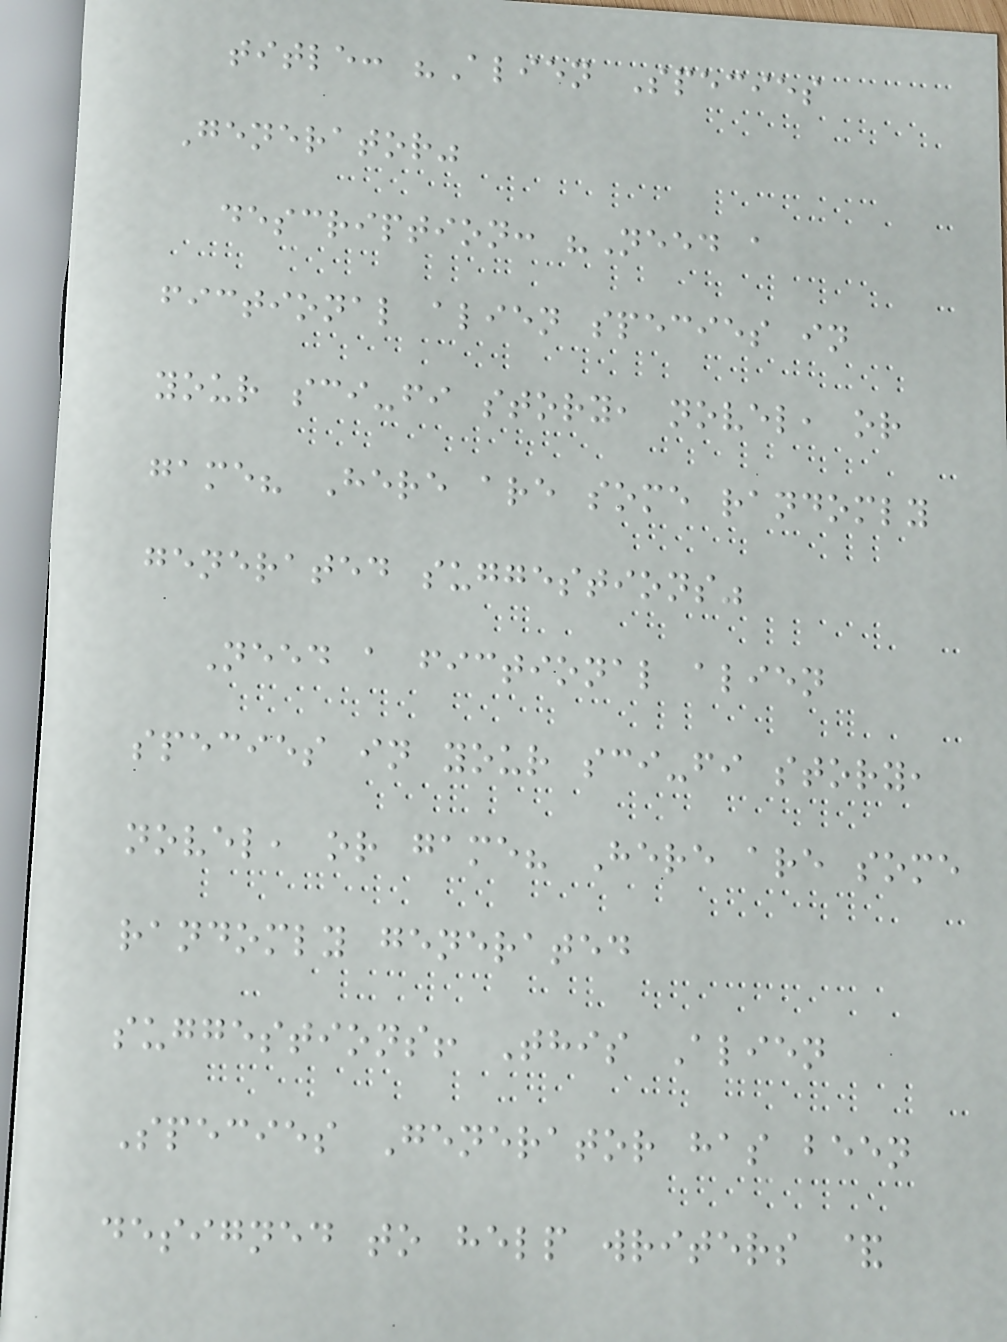title: "Alien Species
Generator"
description: "Need a
fictional alien species in
your sci-fi story, novel, or
game? Here are some randomly
generated suggestions"
Need a fictional alien
species in your sci-fi story,
novel, or game? Here are some
randomly generated
suggestions! This Alien
Species Generator has been
designed to help writers &
